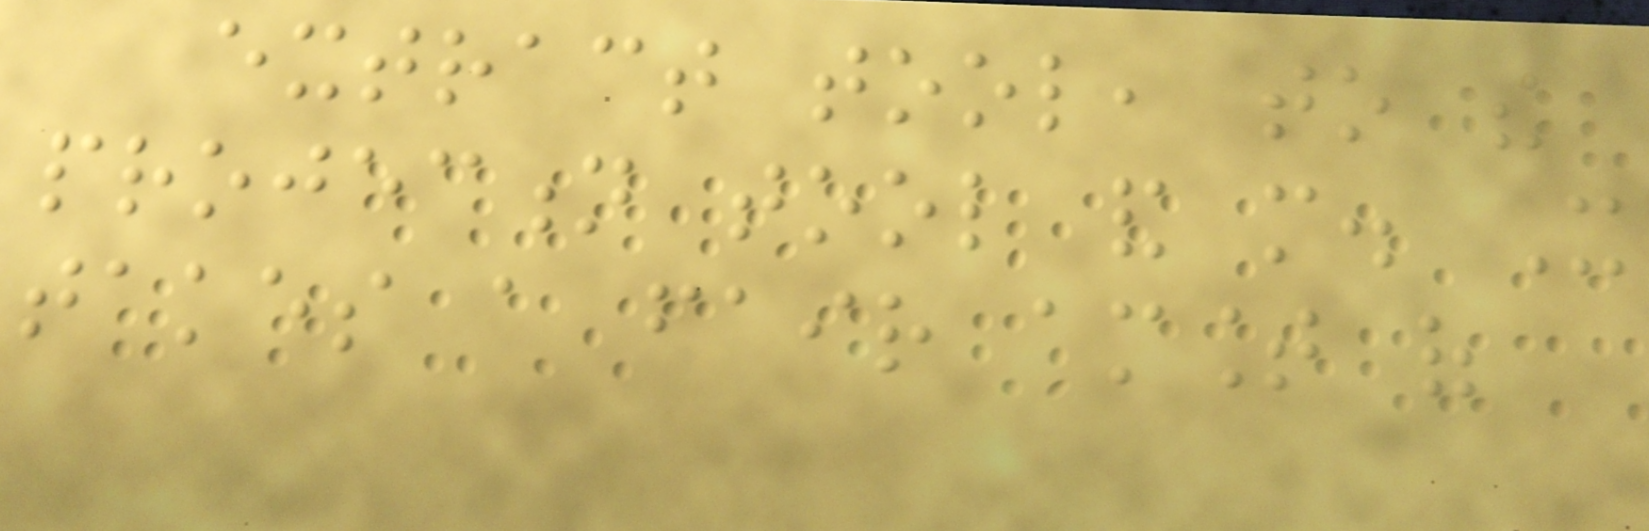extract tool, to the
projection tool and more. It
takes a fair amount of
